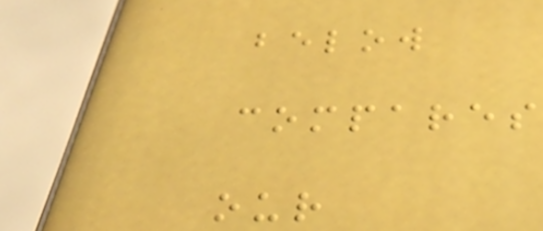below
compares
our
